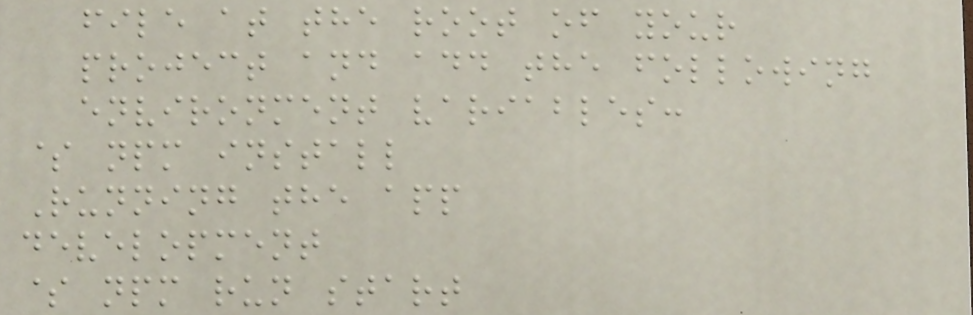file at the root of your
project and add the following
environment variables:
$ npm install
Running the app
development
$ npm run start
